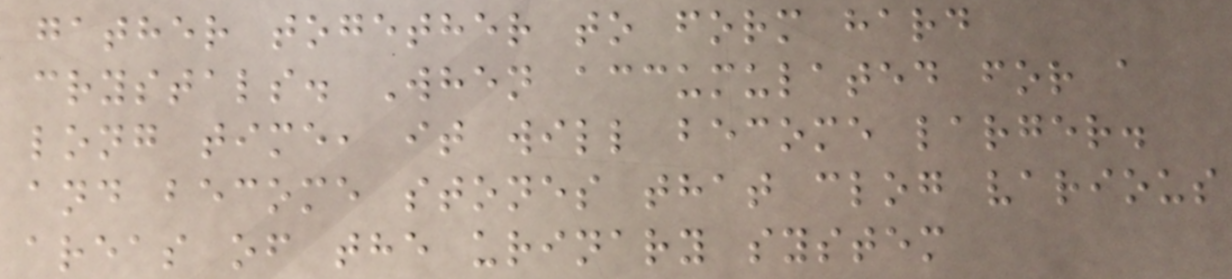gather together to form hard
crystals. When accumulated for a
long time, it will become larger.
and become stones that clog various
areas of the urinary system
